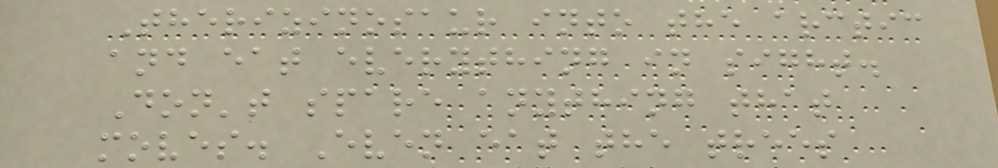Therizinosaur into the arctic
and eat everything in sight.
Don't spare anything that
moves. Even eat the trees
